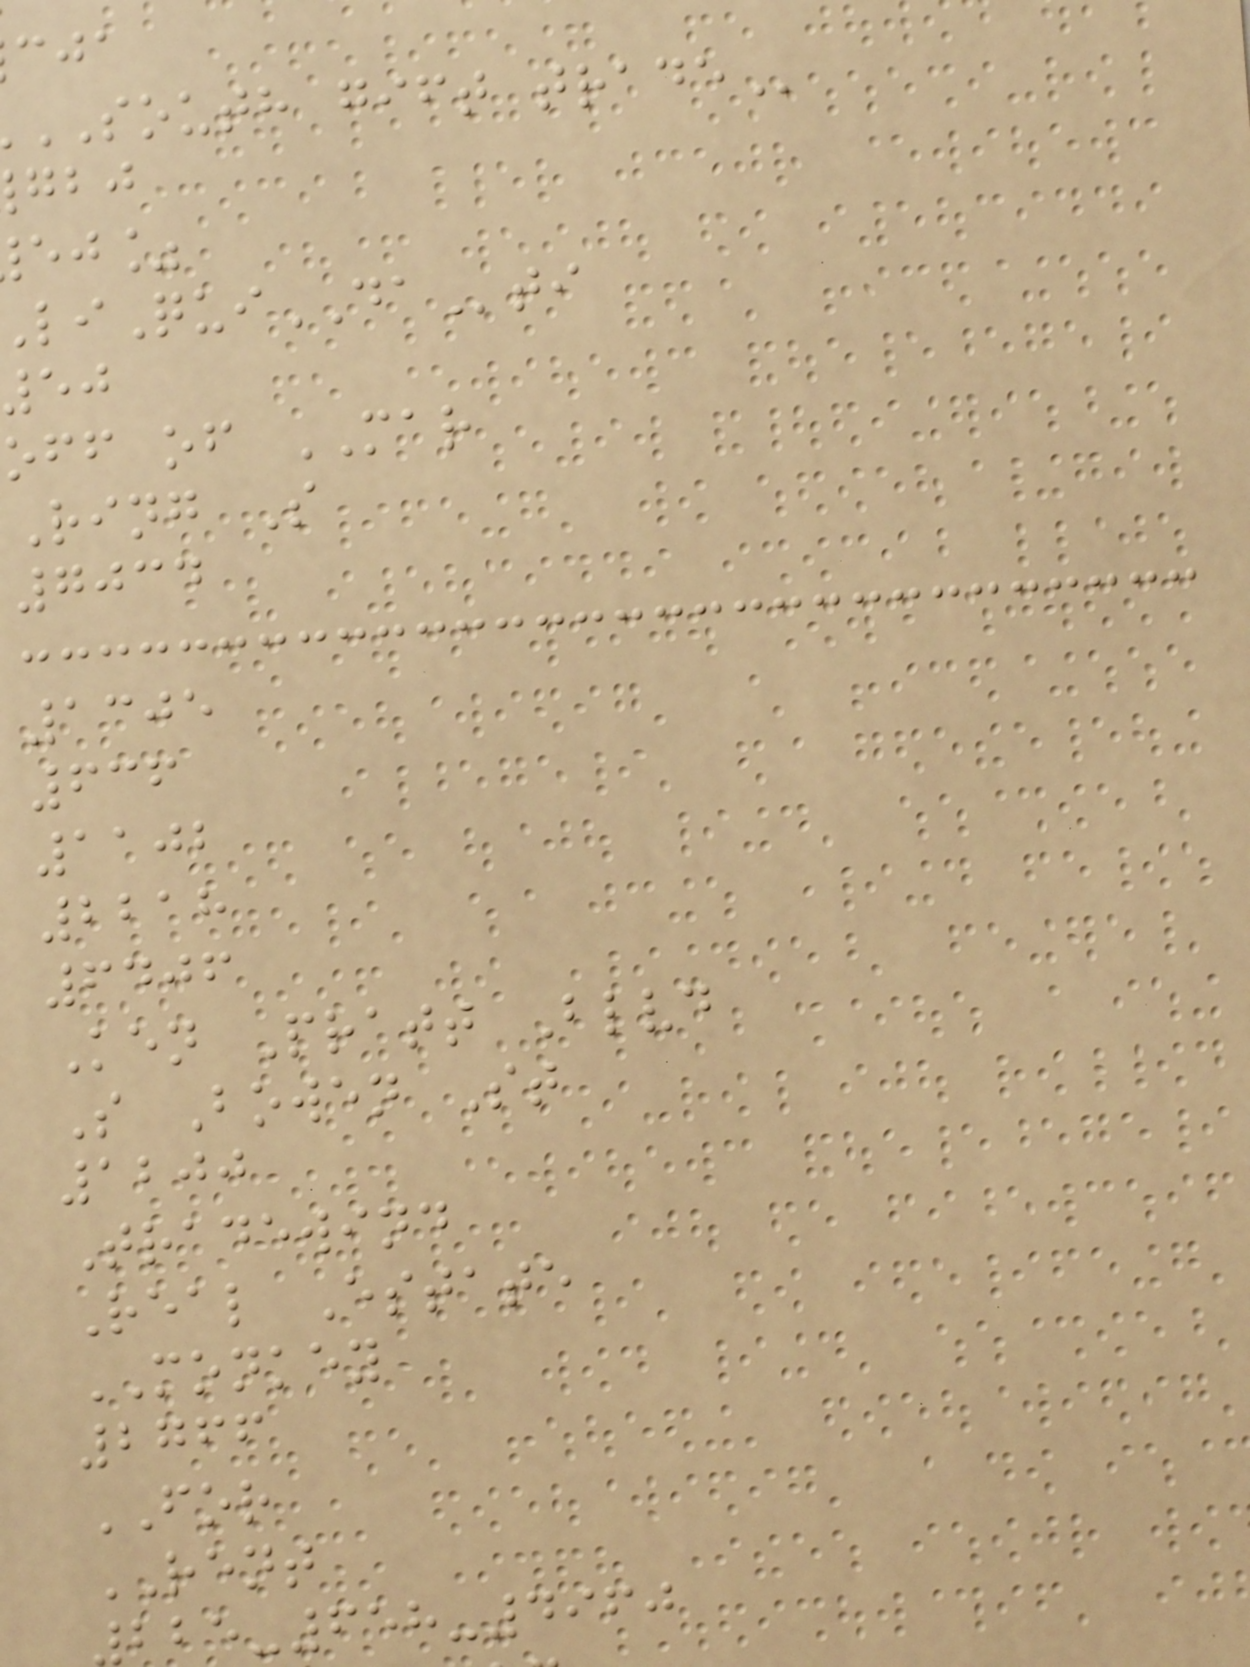SOUTH gift
ej%
iQuiDAti
off of MAR
Ring S
7034
1305
636
1102
2218
6406
Ken Pratt Blvd
S Bowen St
1200
Tradewind
Real Estate
MONKEY
2766
FOR
RENT
-658-4960
